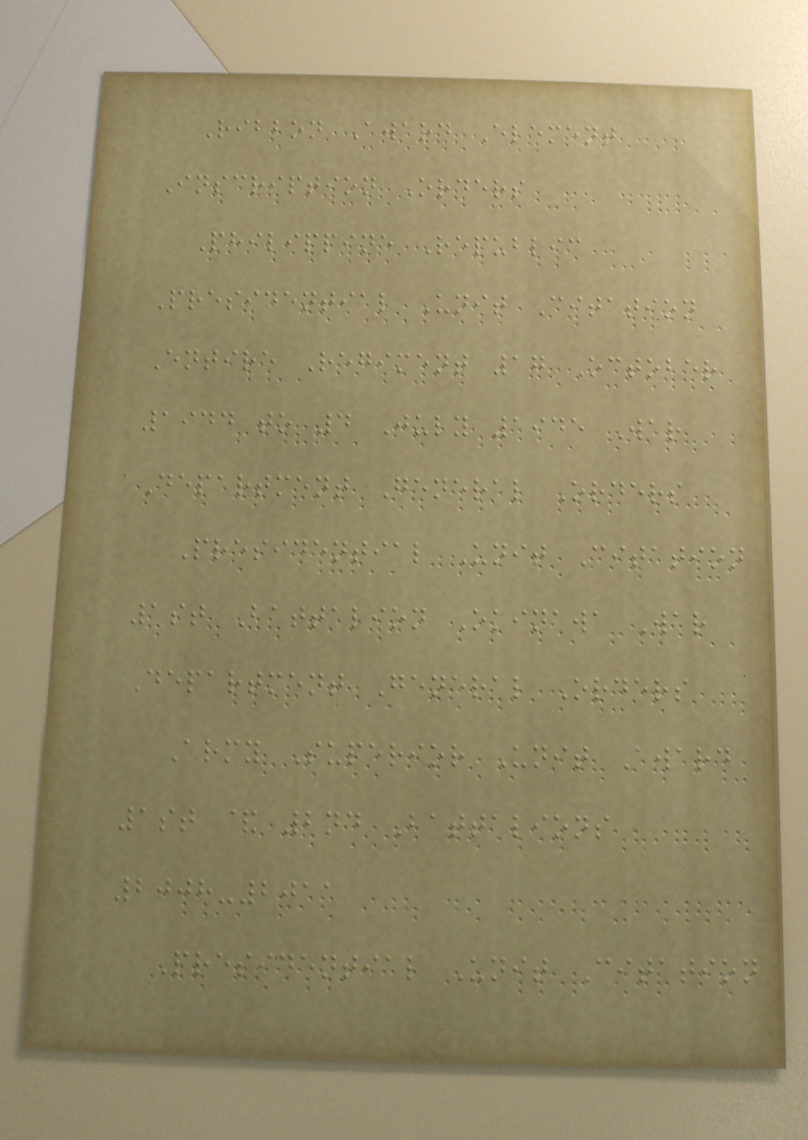Ribbon Award Element
Inscription Orders
Philippine Republic
Presidential Unit Citation
Entire Regiment 17 October
1944 to 4 July 1945 War
Department General Orders
Presidential Unit Citation
1st Battalion Okinawa War
Department General Orders
Army Superior Unit Award
1st & 2nd Battalions
2008-2011
Presidential Unit Citation
